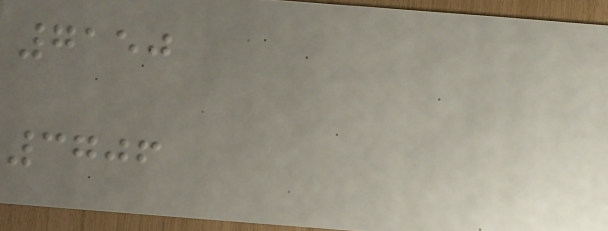7150
3706
